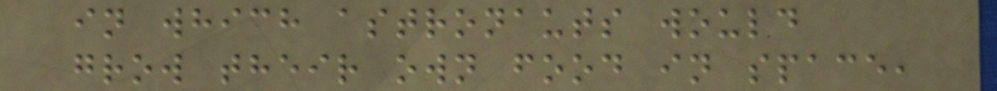in which astronauts would
grow their own food in space,
